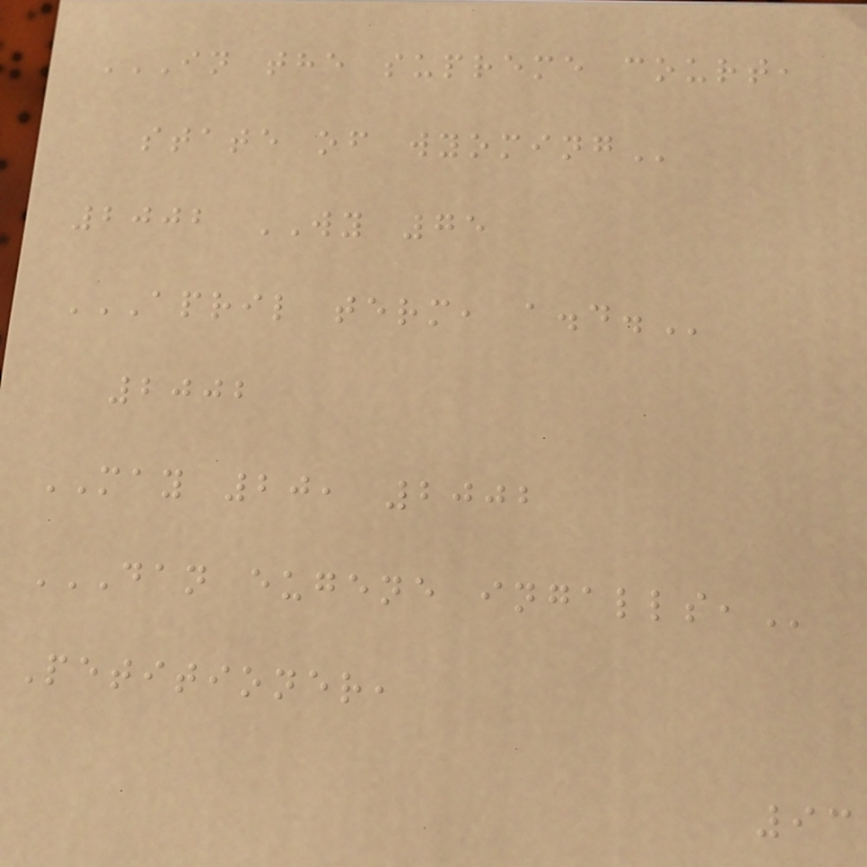IN THE SUPREME COURT,
STATE OF WYOMING
2002 WY 75
APRIL TERM, A.D.
2002
MAY 20, 2002
DAN EUGENE INGALLS,
Petitioner,
93
